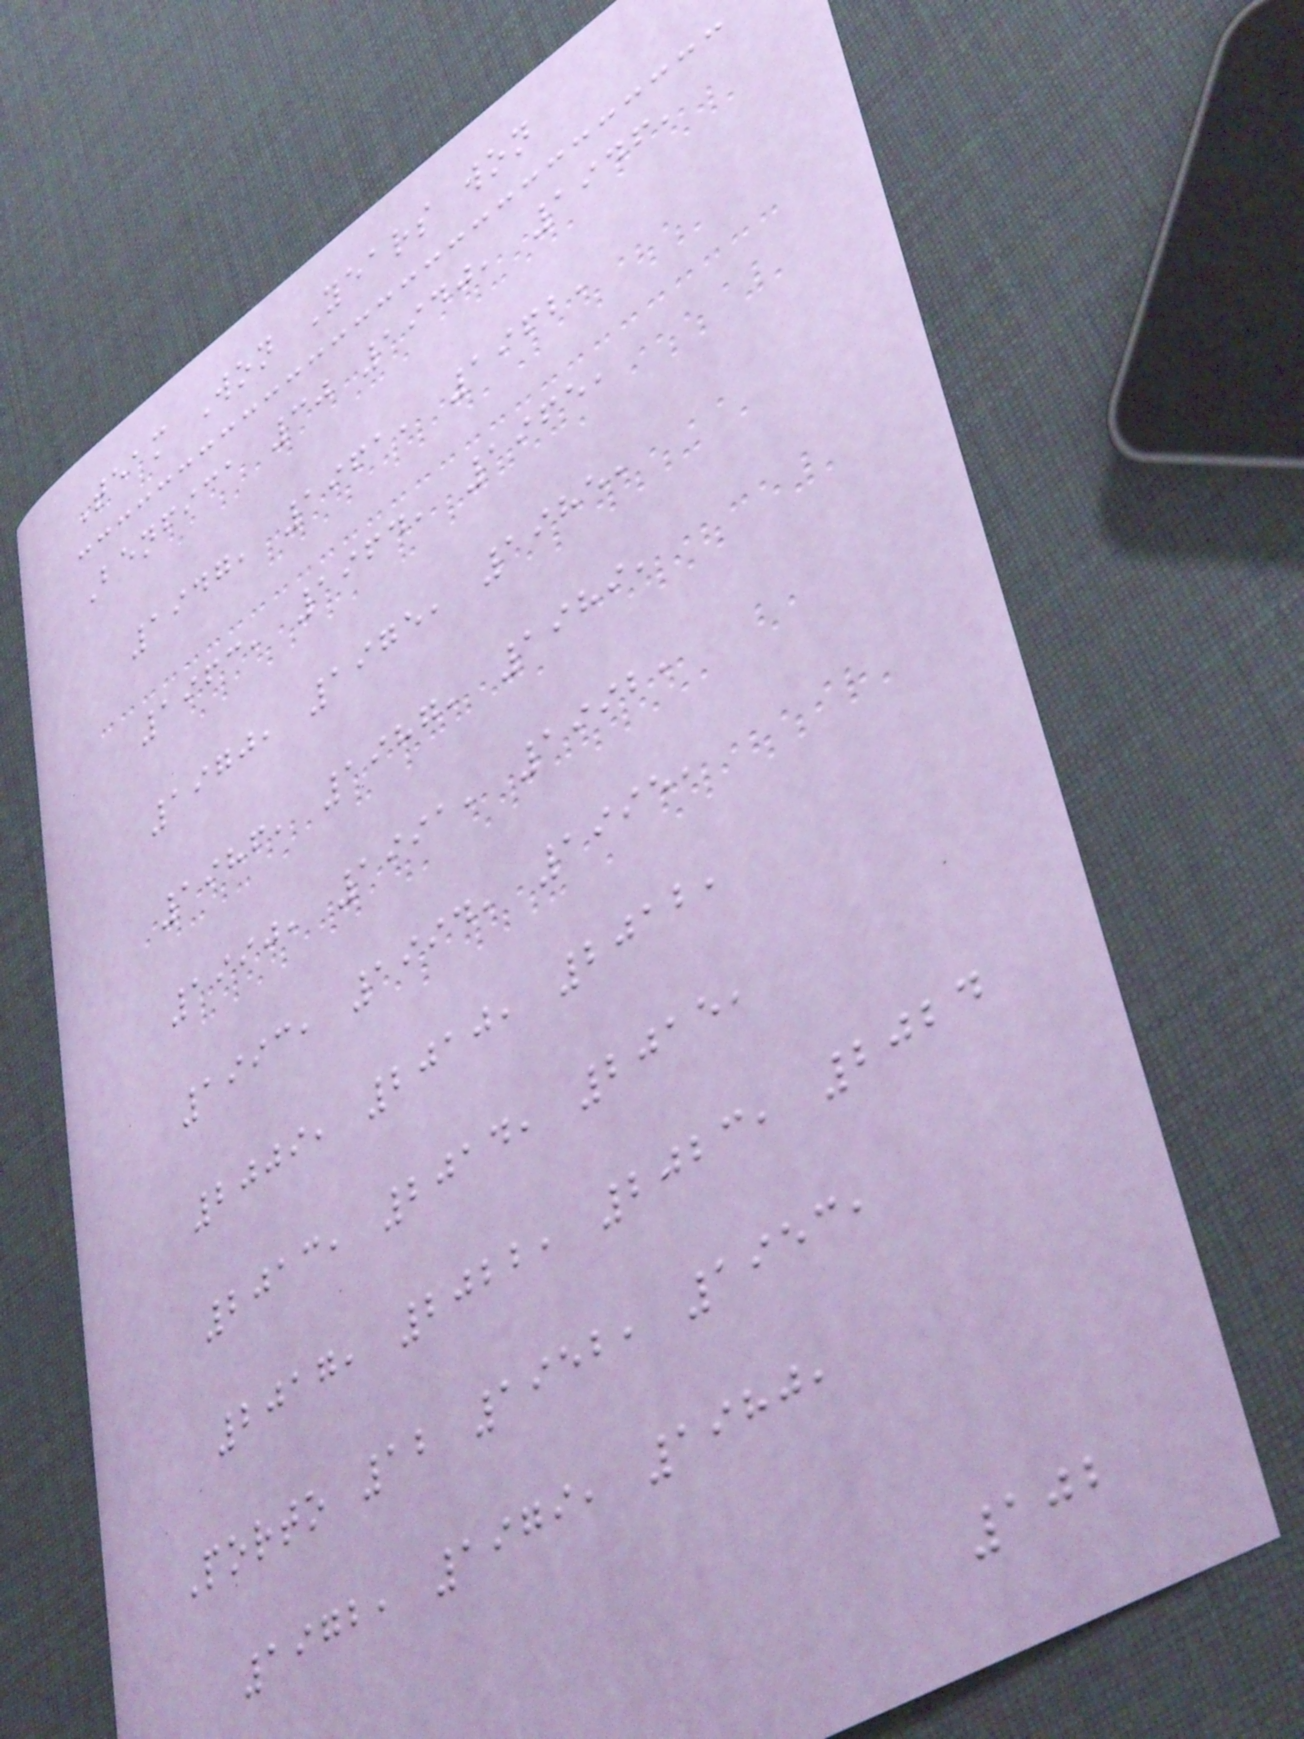Team Won Years won
Benfica 30 1940, 1946,
1947, 1961, 1962,
1963, 1964, 1965,
1970, 1975, 1985,
1986, 1987, 1989,
1990, 1991, 1992,
1993, 1994, 1995,
2009, 2010, 2012,
2013, 2014, 2015,
2017, 2022, 2023, 2024
Porto 12 1952, 1953,
1972, 1979, 1980,
102
